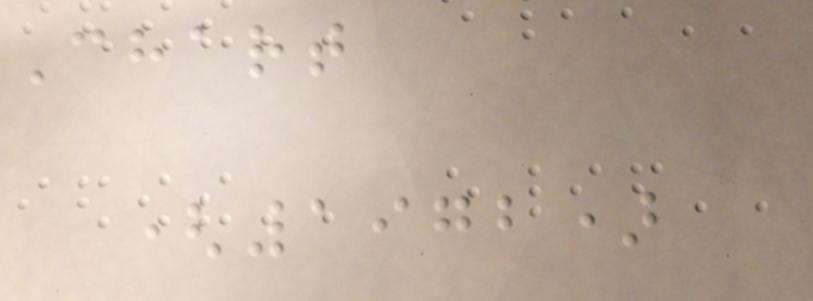Chart
(1972)
